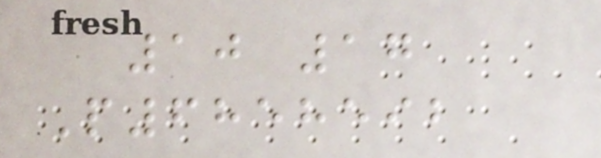10 17
P6858592
